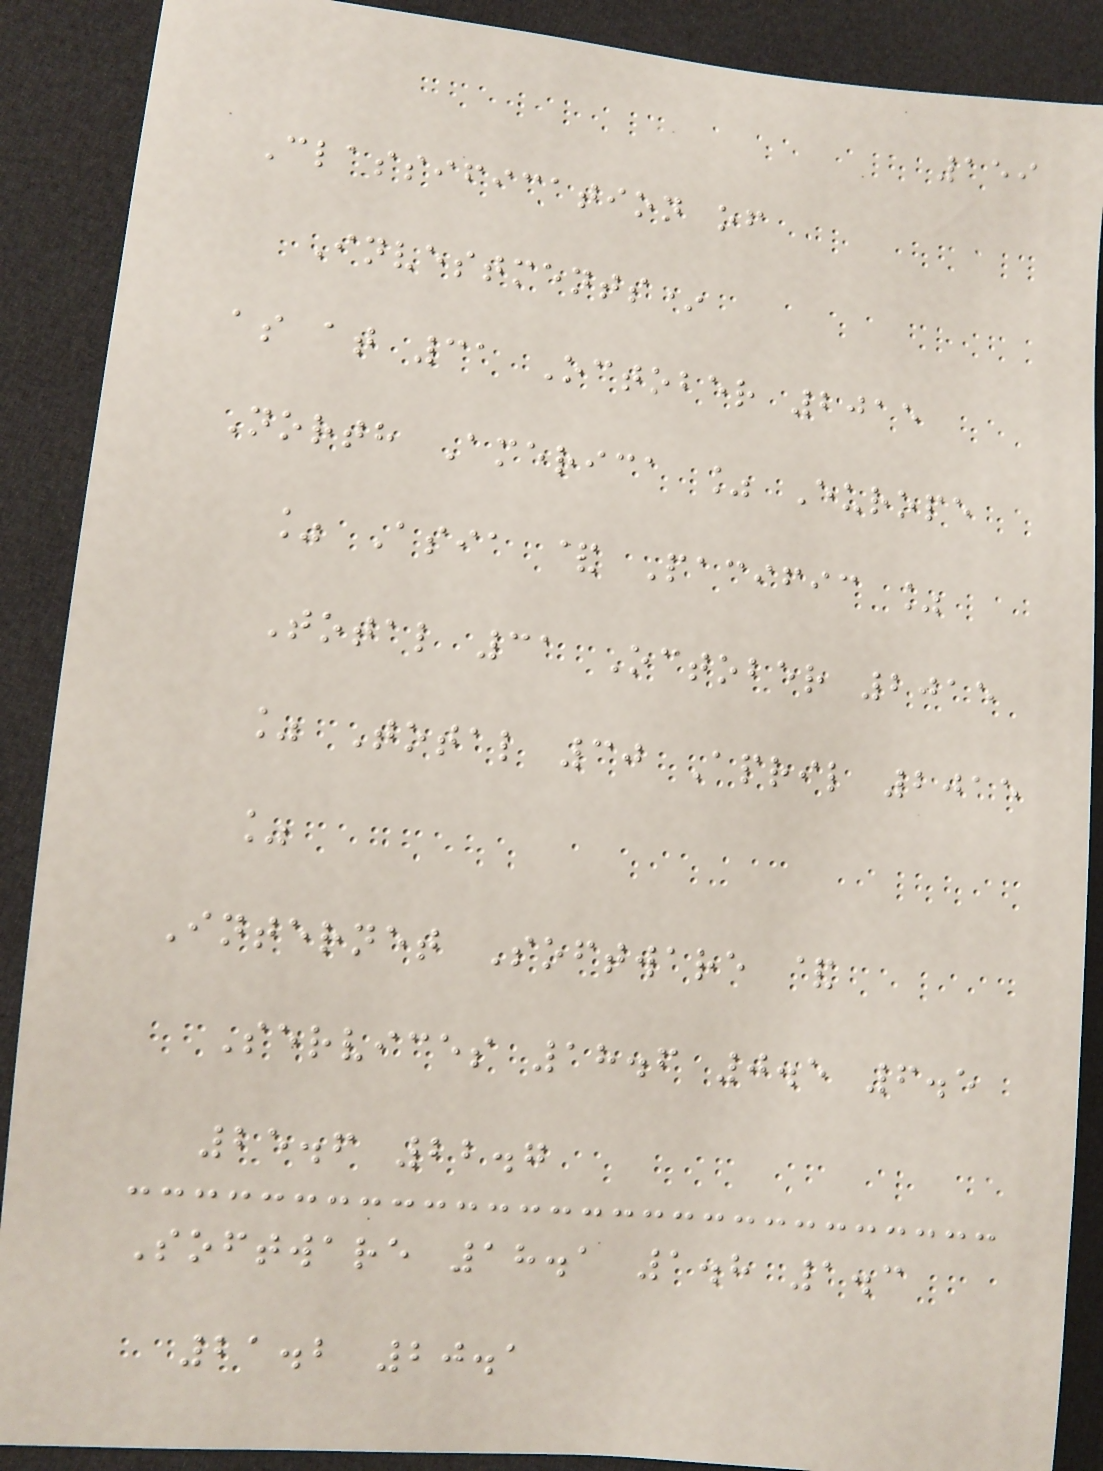159
Classification of
Investments*
as at 31 October 2015
North America % Europe
% Asia & Pacific %
Total 31 October 2015
% Total 30 April 2015
%
Internet Software &
Services 18.6 0.5 6.5
25.6 22.7
Software 18.1 1.8 1.3
21.2 20.1
